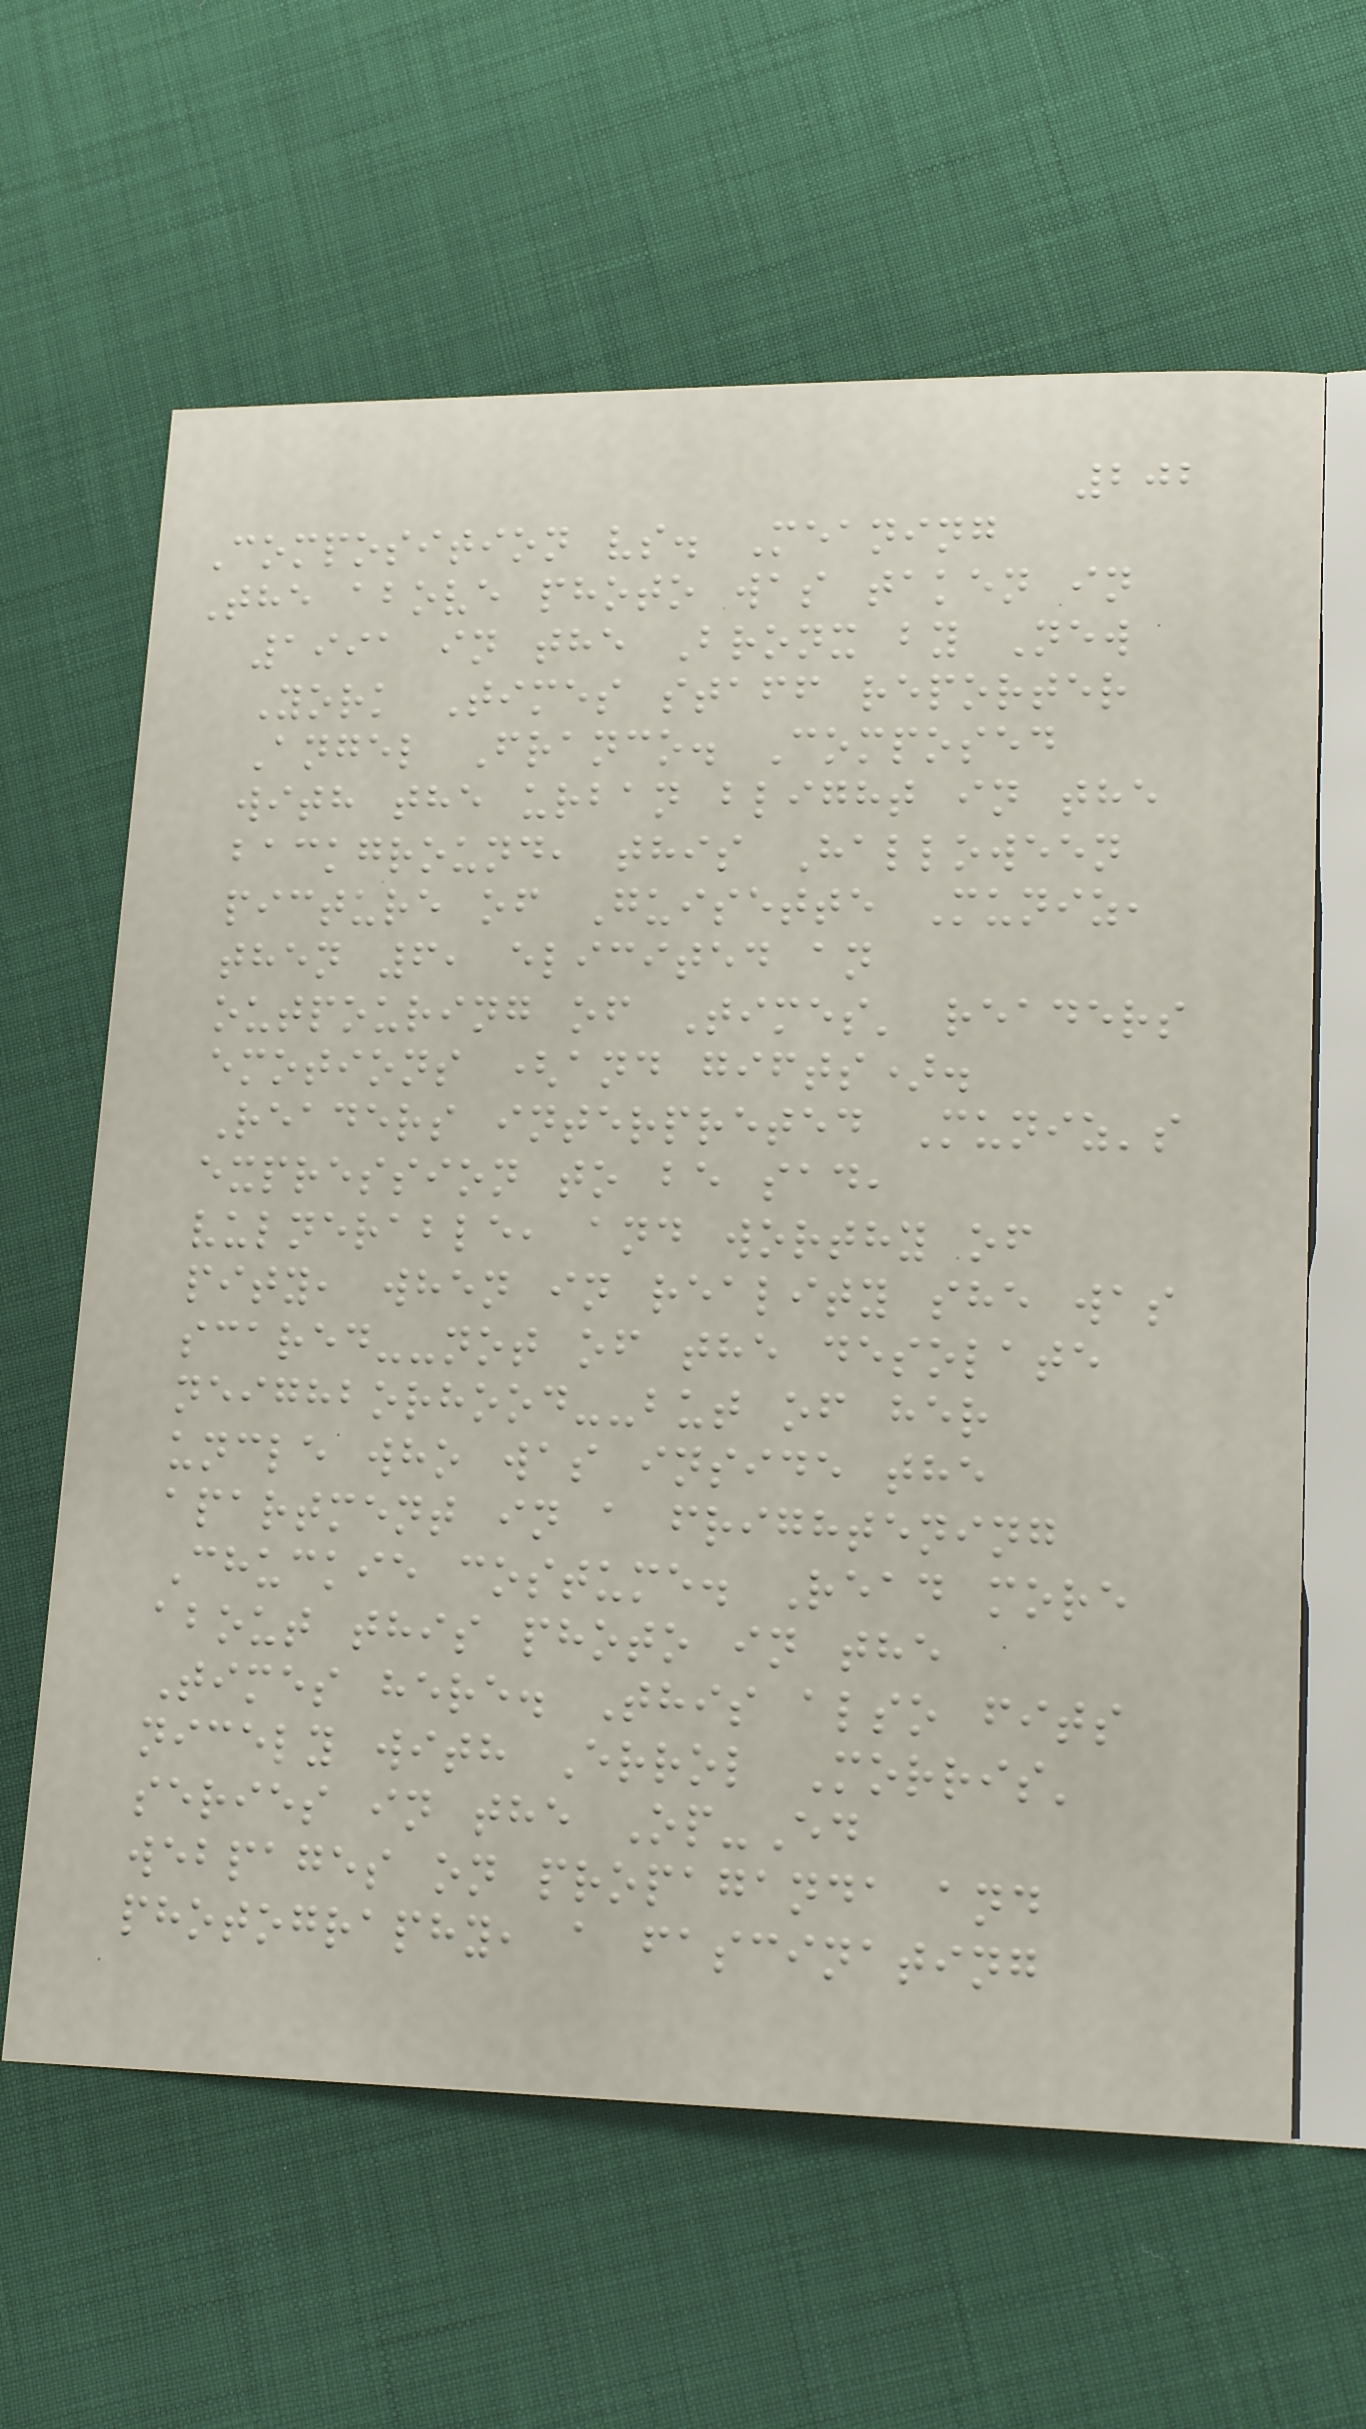202
Composition vs. Meaning
The above photo was taken in
1991 in the Bronx by New
York Times staff reporter
Angel Franco. Composed
with the urban blight in the
background, this Halloween
picture of Guisette Muniz,
then 6, elicited an
outpouring of Times' readers
emotions (and gifts).
Readers interpreted Muniz's
expression to be sad,
vulnerable, and worthy of
pity, when in reality she was
scared--not of the desolate
neighborhood--but of her
uncle who was inside the
apartment in a frightening
Chuckie costume. Read more
about this photo in the
Times here. This also fits
nicely with Errol Morris'
series in the Op-Ed
webpages on propaganda and
photography, a fascinating
